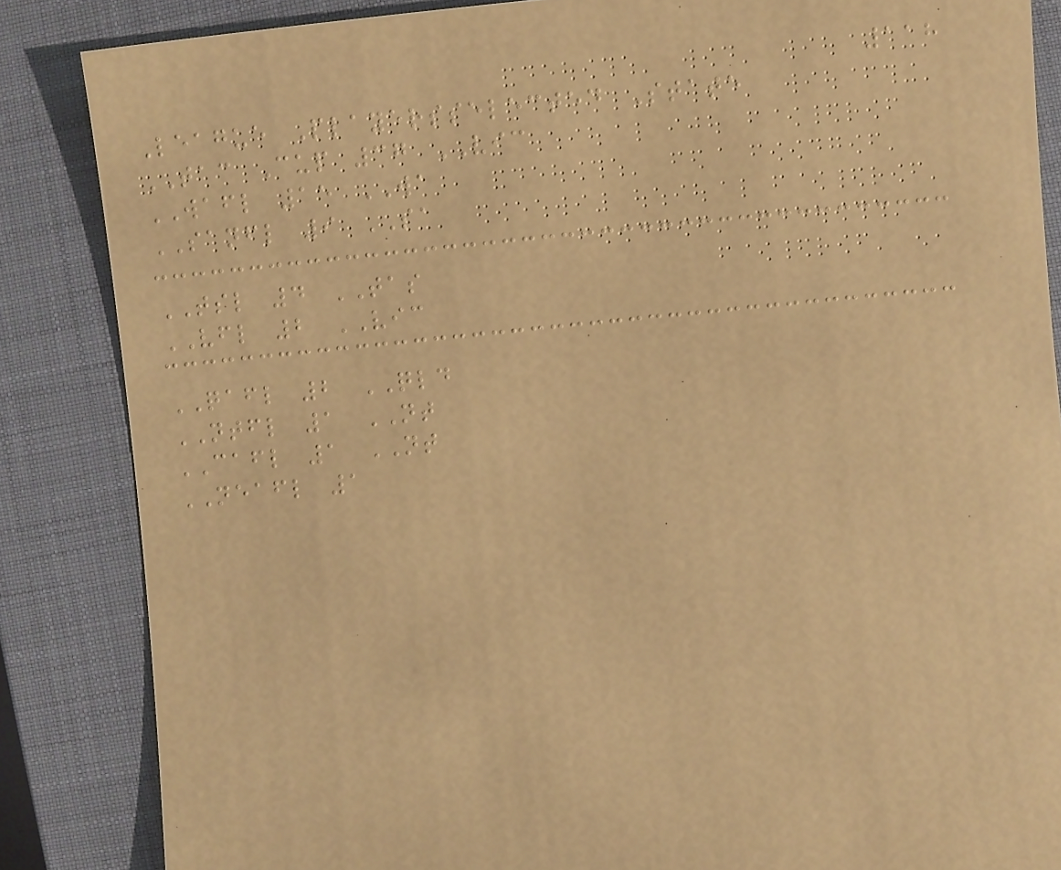118
League Playersselected State
TAC Cup 37 VIC
WAFL 15 WA
SANFL 9 SA
TSL 4 TAS
VFL 2 VIC
QAFL 2 QLD
NTFL 1 NT
CAFL 1 NT
NEAFL 1
